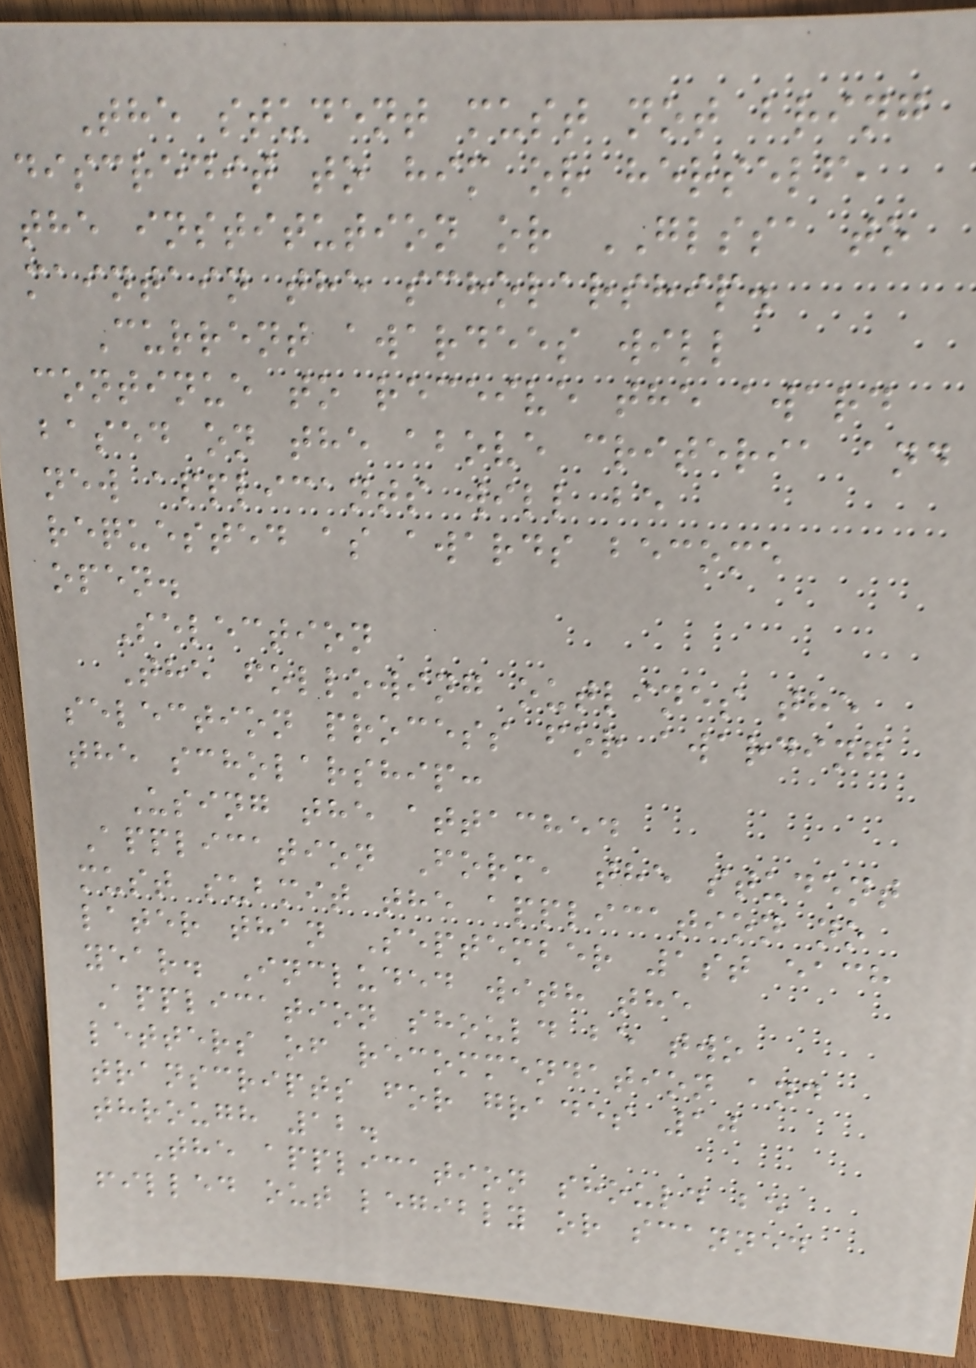The student must not bring
discredit to him or herself,
the institution or GLSSA to
maintain the scholarship.
Current awardees will
continue to receive the award
based on the above criteria and
new applicants will be
requested as awards become
open.
Selection
The following outlines the
selection process for awarding
the scholarship:
Using the attached
Application Form, the student
must submit the application no
later than September 1st each
year. Included with the
Application should be two
letters of recommendation and
transcripts for grades 10
through 12.
The application should be
filled out legibly or scanned
